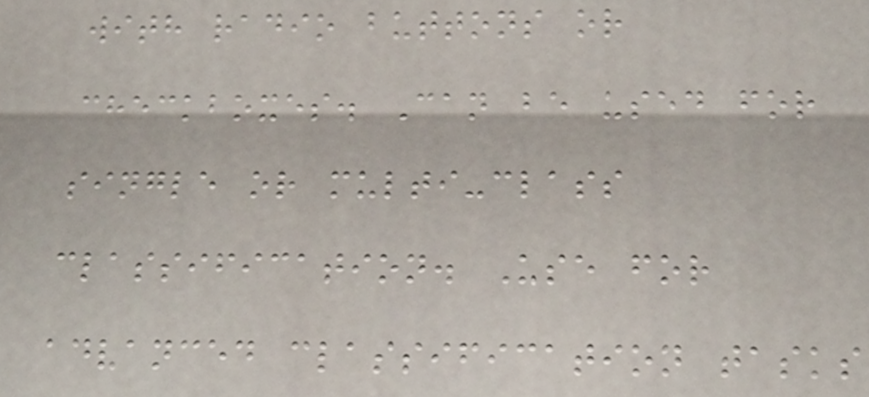with radio buttons or
checkboxes. Can be used for
single or multi-class
classification. Use for
advanced classification tasks
